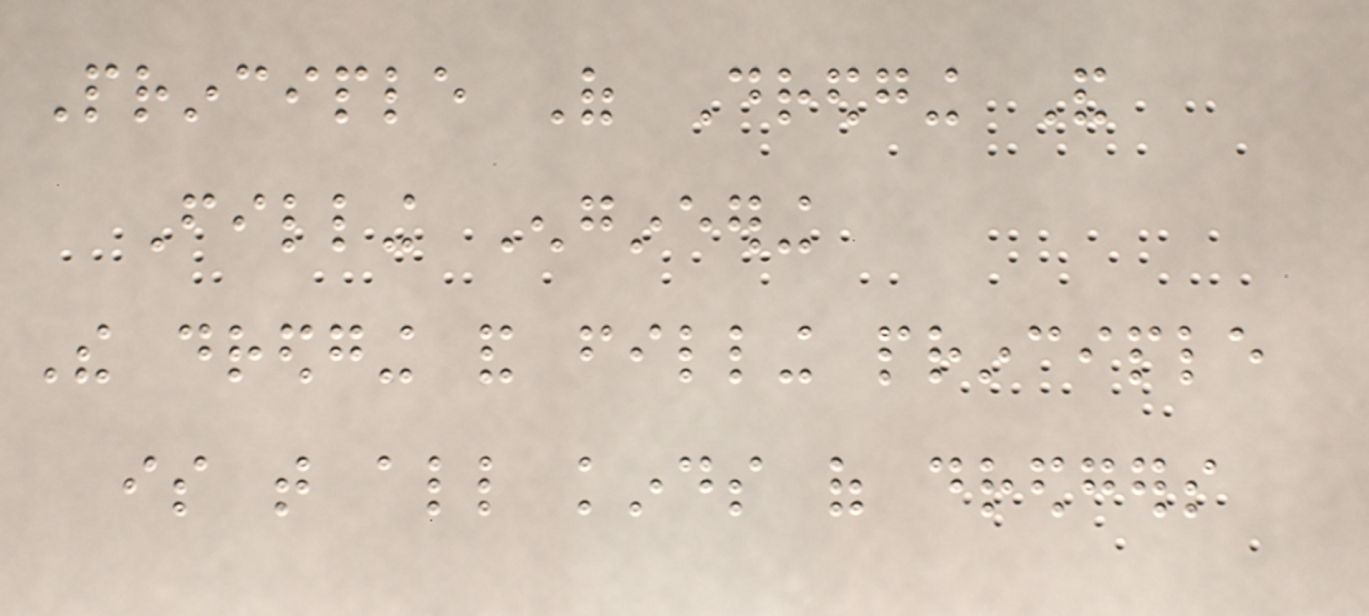Principle Of Dredging And
Filling Engineering
The dredging and filling principle
is that all kinds of dredgers
